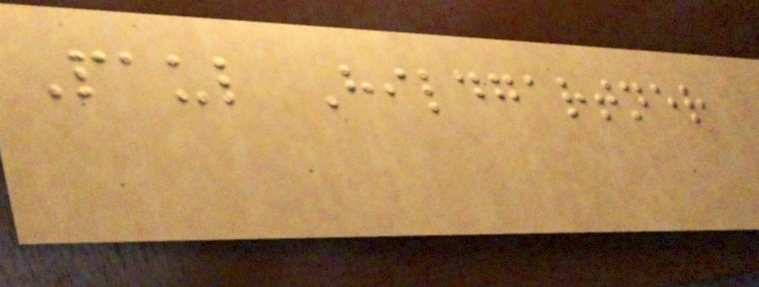Paul Hildgartner
